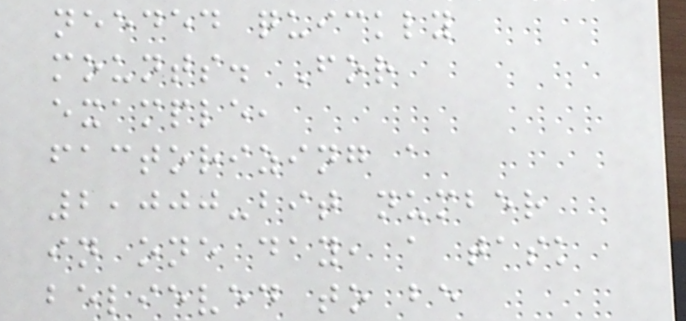needed quickly
mounts. For
example,
factorizing a
2,000-bit number
in one day, a task
believed to be
